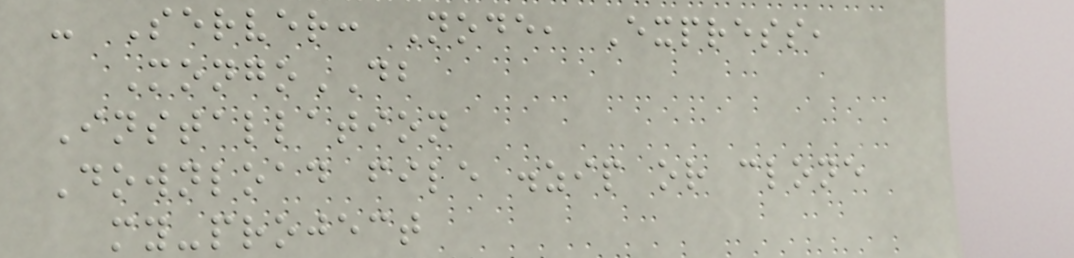- Server: Node, Express,
MongoDB
Installation
Download file .zip or clone
my-project
